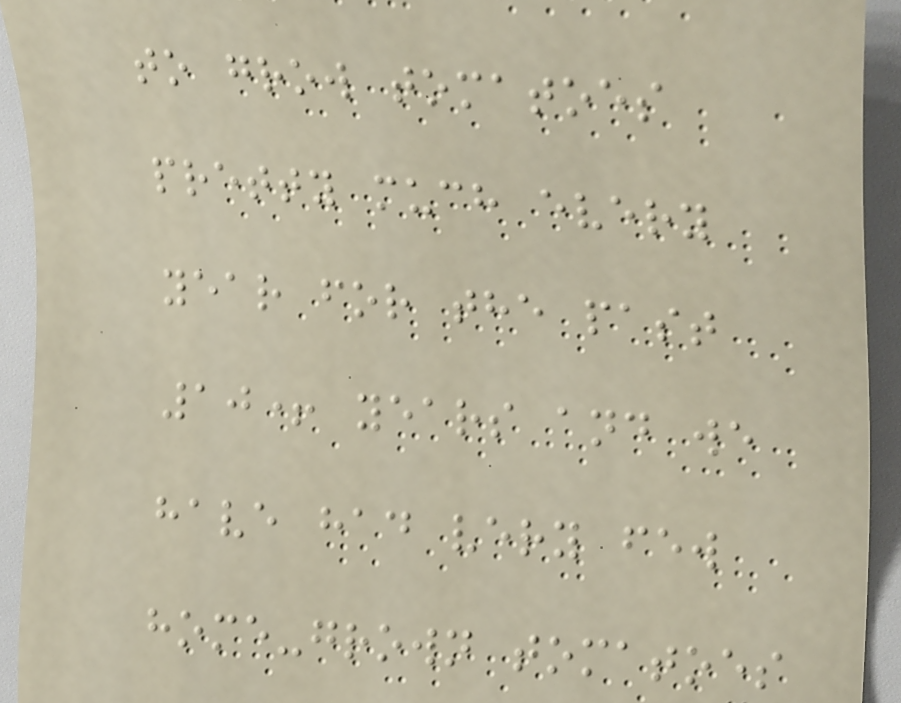to grow tomatoes
pretty much every
year for the past
10+ years and we
have had very few
home-grown tomatoes
